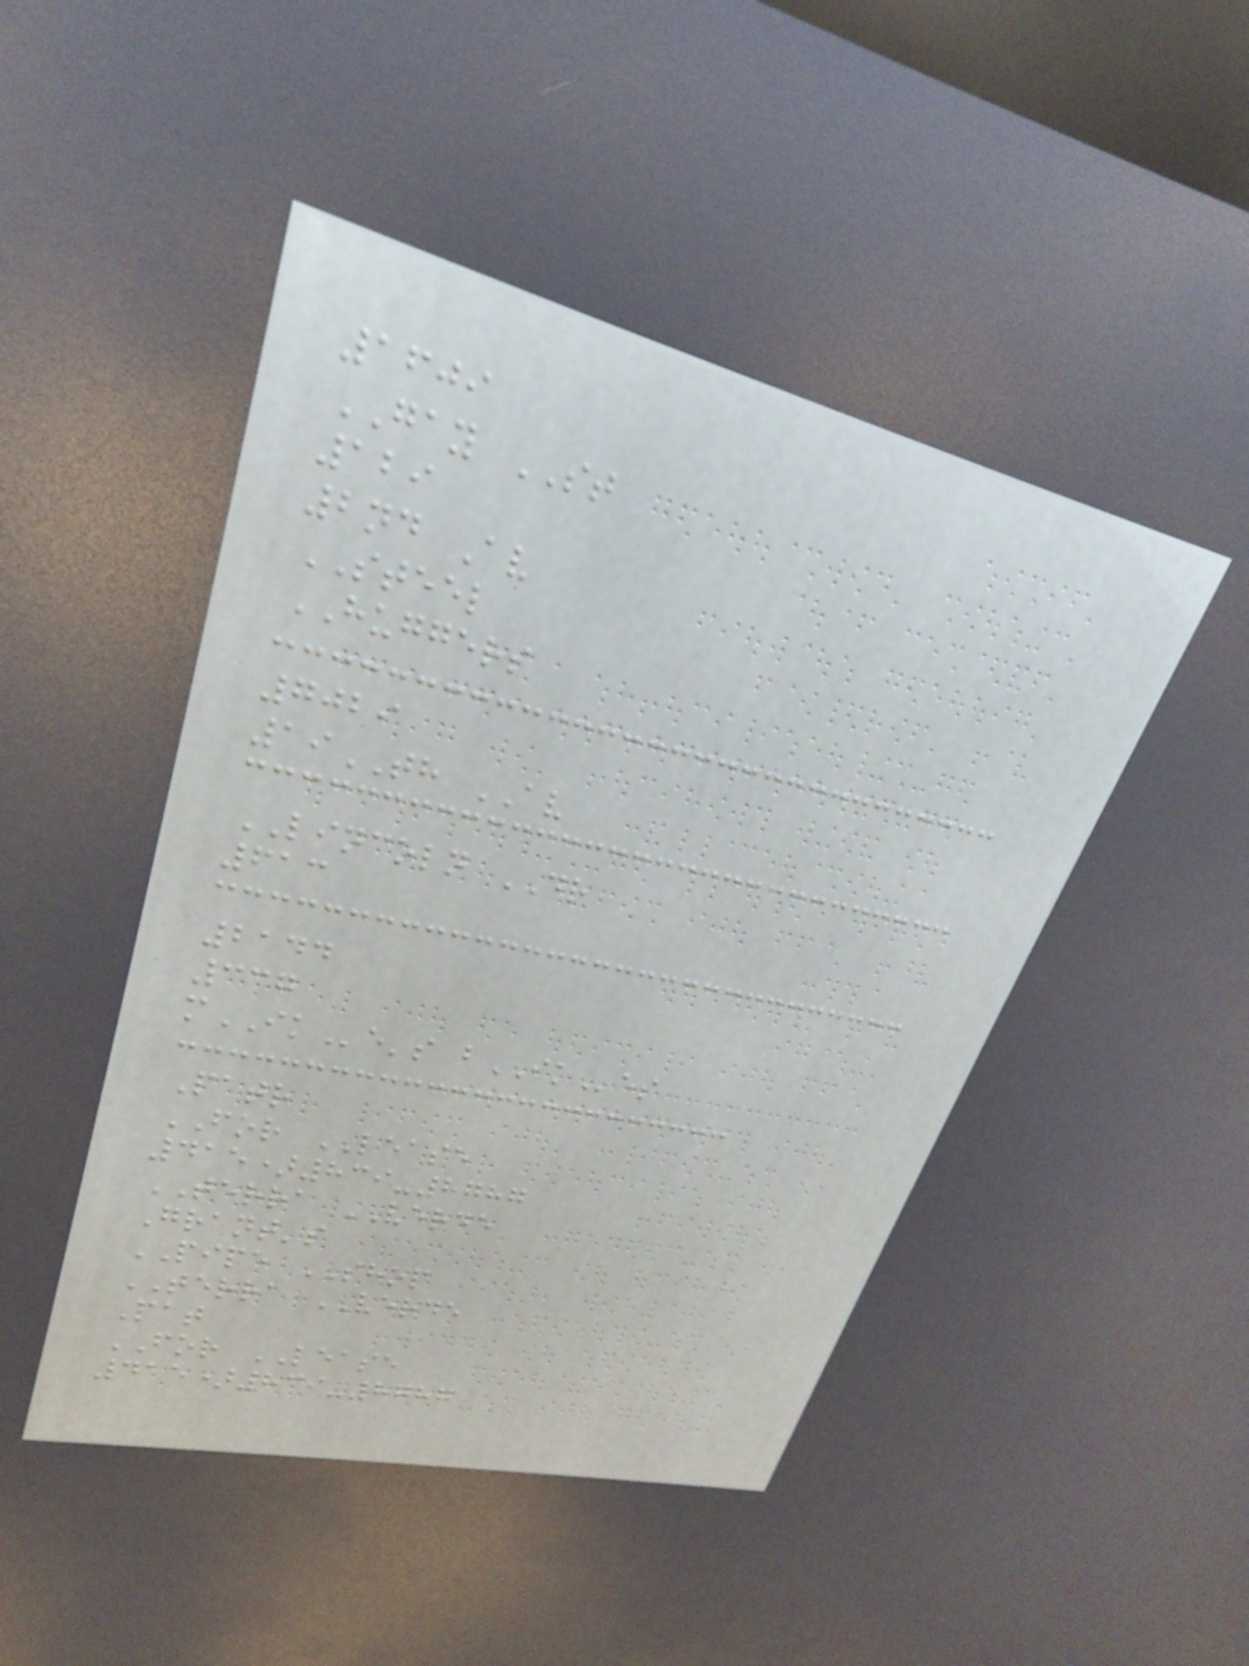1609
GAY ST
129
2nd Av
STEEL
HUGGERS
7029
19TH AV
LINCOLN DR
613
2144
337
mIKe's bIKes
Patr
FOR LEASE
415)839-8787
TERRA VERDE
Grant's
PIPE SHOP
TERRA VERDE
Pat
FOR LEASE
415)839-8787
